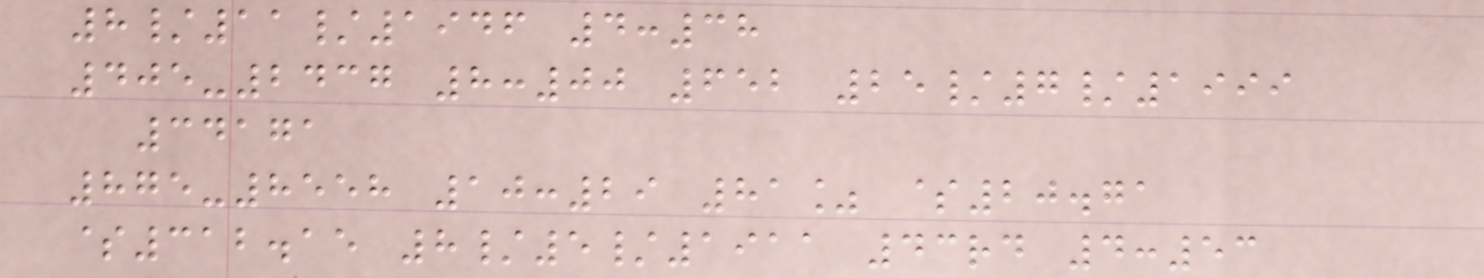8/11/1946 4:38
405-2437 8:00 652 25/7/1999
34171
875-8558 10:29 81% $20.71
$312.15 8/5/1911 43rd 4:53
